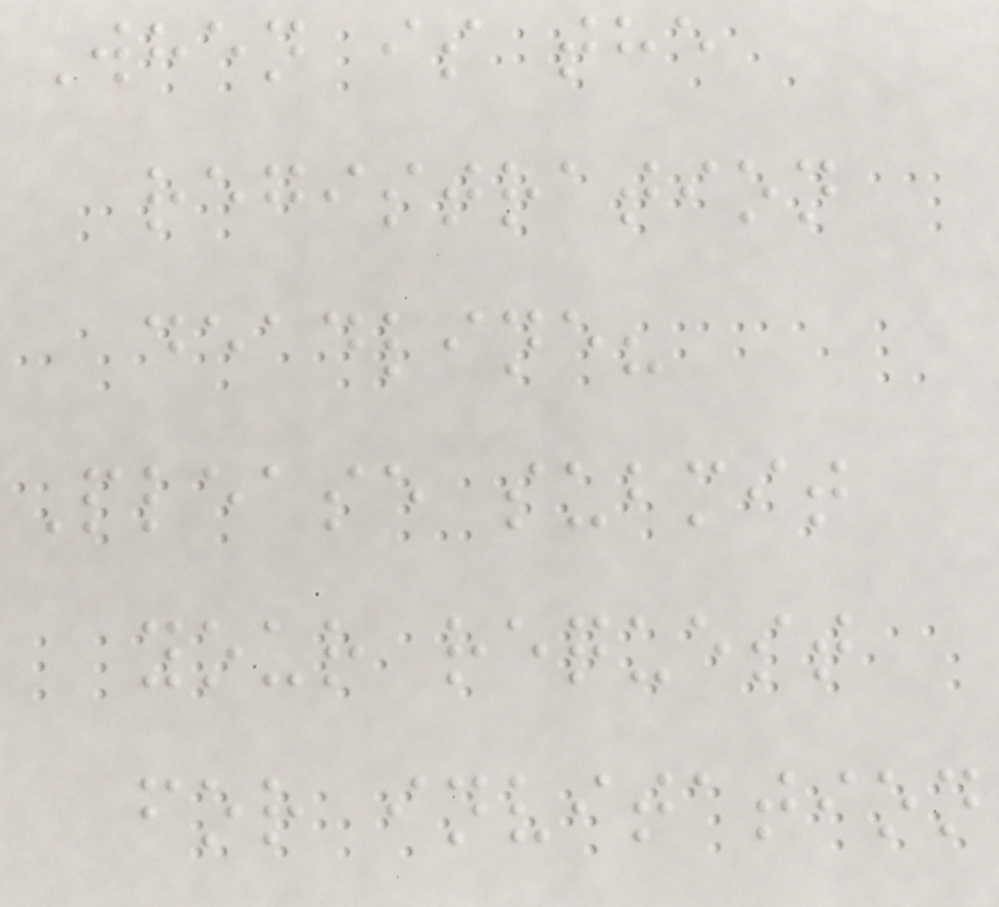When is the
registration
deadline?
Please submit
your request
for invitation
